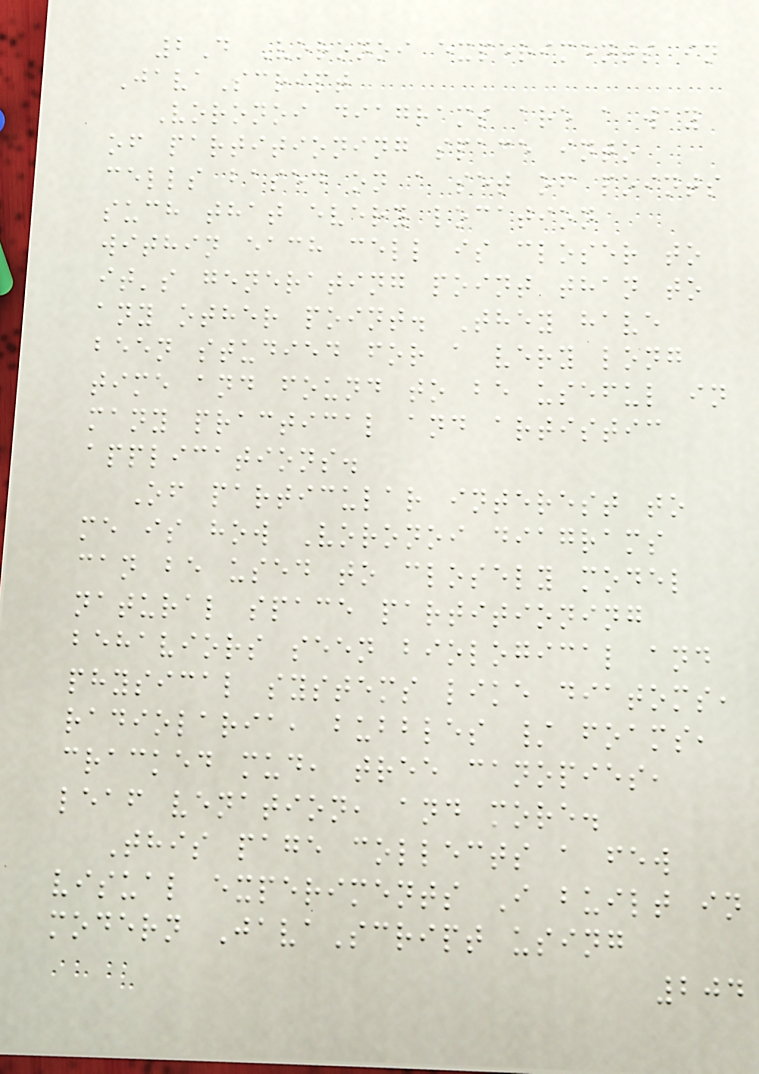2D Voronoi experiments in
JavaScript
Voronoi diagrams are a way
of partitioning space into
cells based on a set of points
such that every location
within each cell is closer to
it's generating point than to
any other point. They have
been studied for a very long
time and found to be useful in
many practical and artistic
applications.
Of particular interest to
me is how Voronoi diagrams
can be used to closely model
natural space partitioning
behaviors seen biological and
physical systems like diatoms,
radiolaria, bubbles / foams,
cracked mud, tree canopies,
leaf venation, and more.
This page collects a few
visual experiments I built in
modern JavaScript using
204
